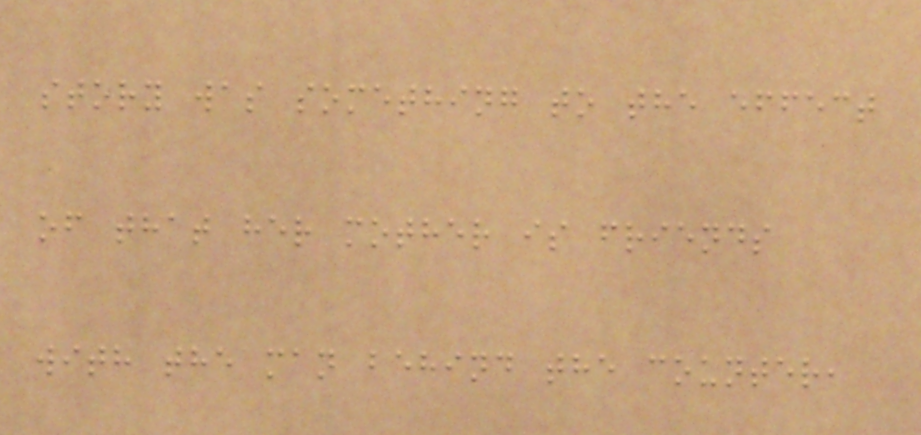story was something to the effect
of that her mother is friends
with the man behind the counter,
